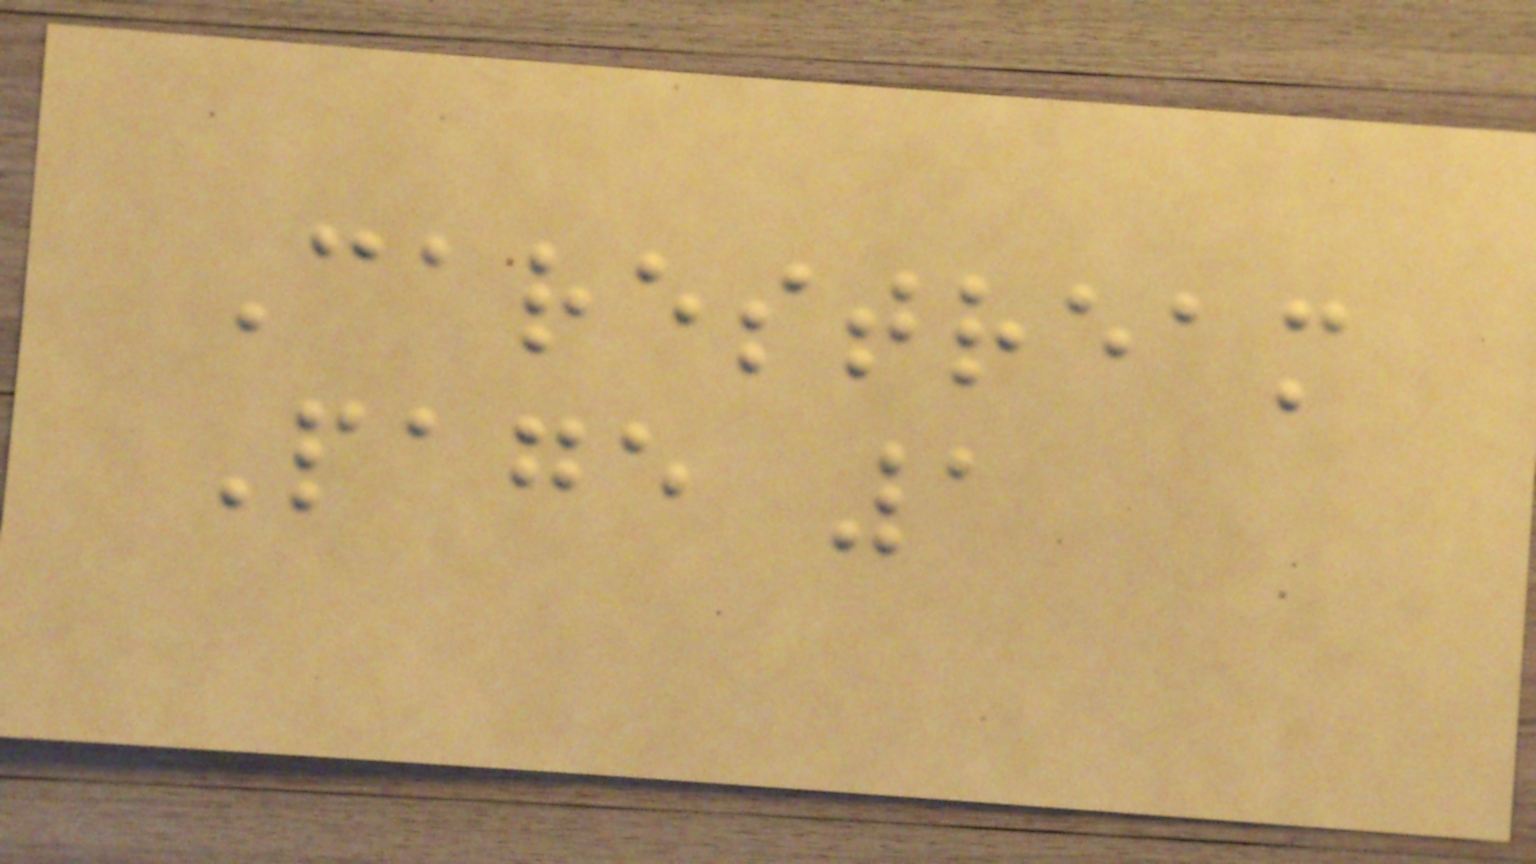Carestream
Page 1
